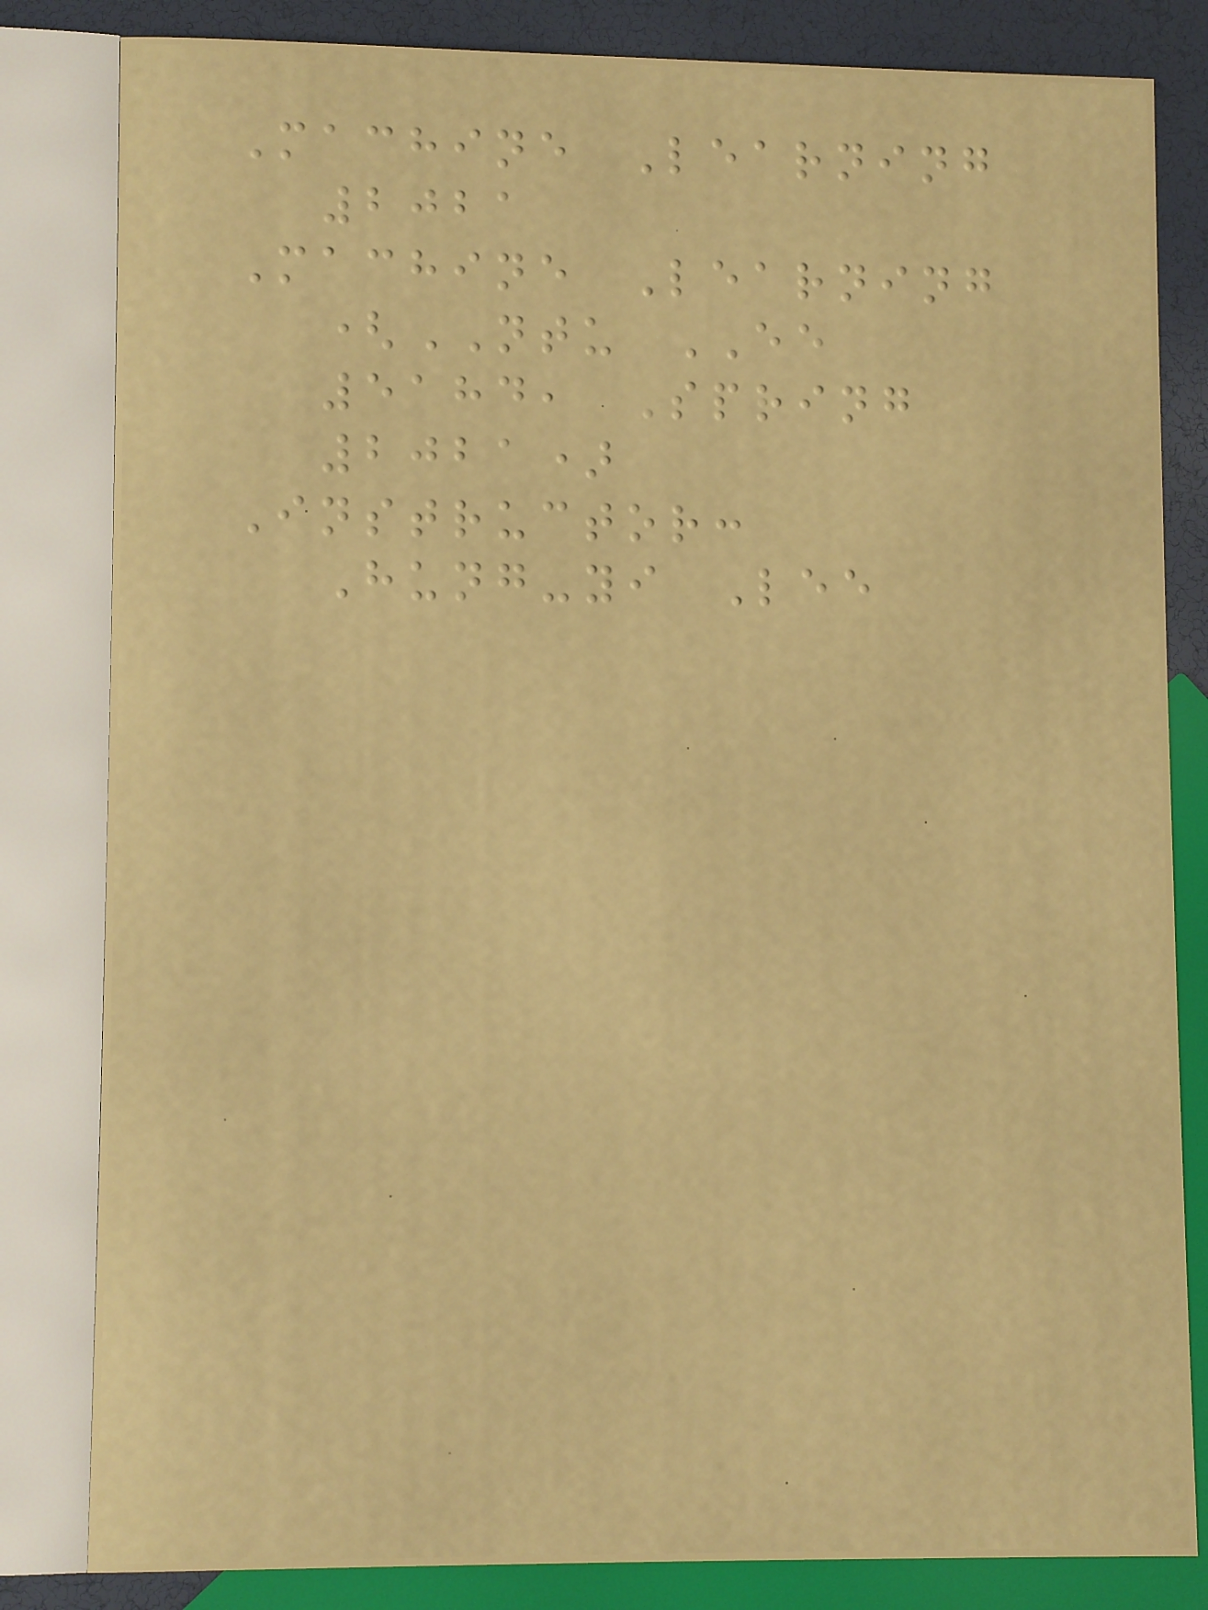Machine Learning
2021
Machine Learning
(NTU EE
5184, Spring
2021)
Instructor:
Hung-yi Lee
